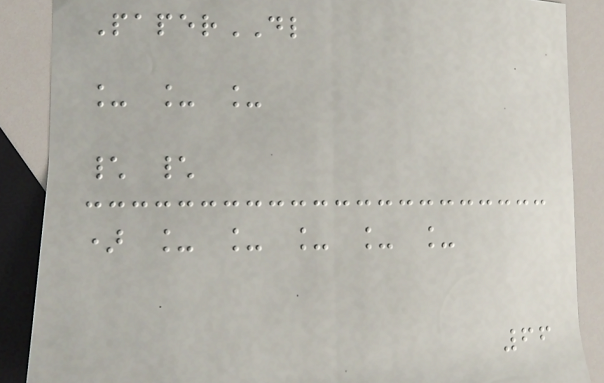PaperDL
_ _ _
\ \
) _ _ _ _ _
66
